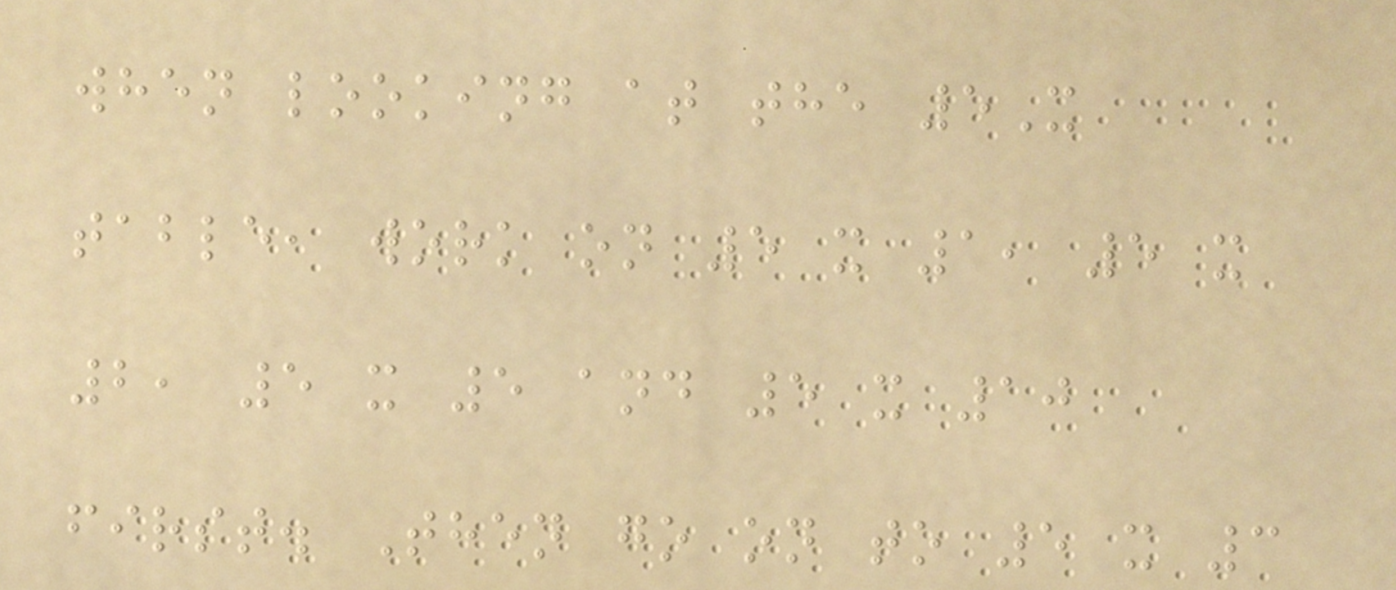when looking at the 5X
table, work on 5 x 1, 5 x
2, 5 x 5 and 5 x 10
first. Then go on to 5 x 3
